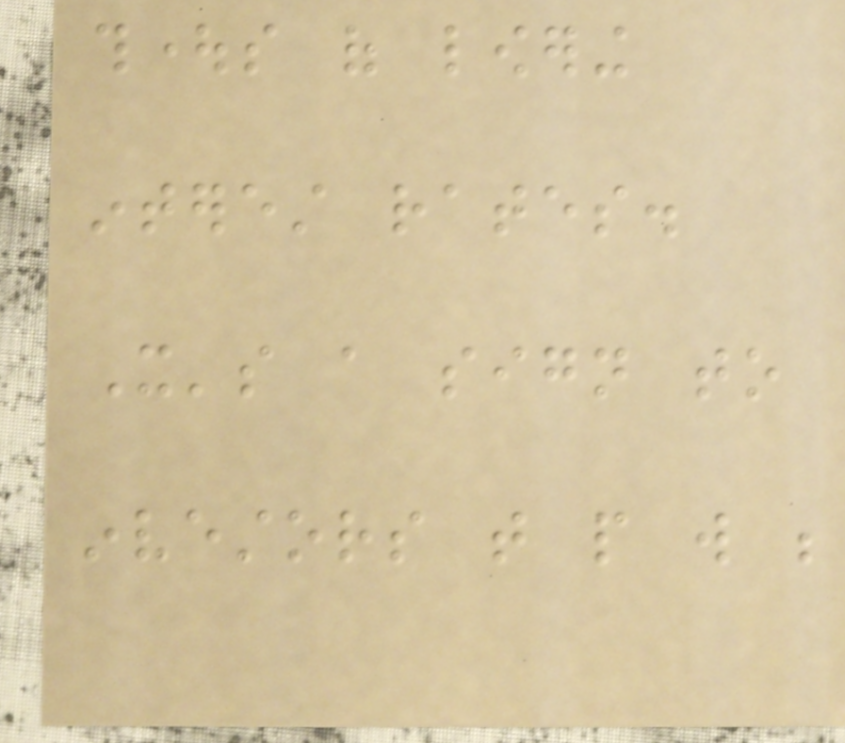thoughts of lowering
interest rates.
It's a sign to
investors that people will be
